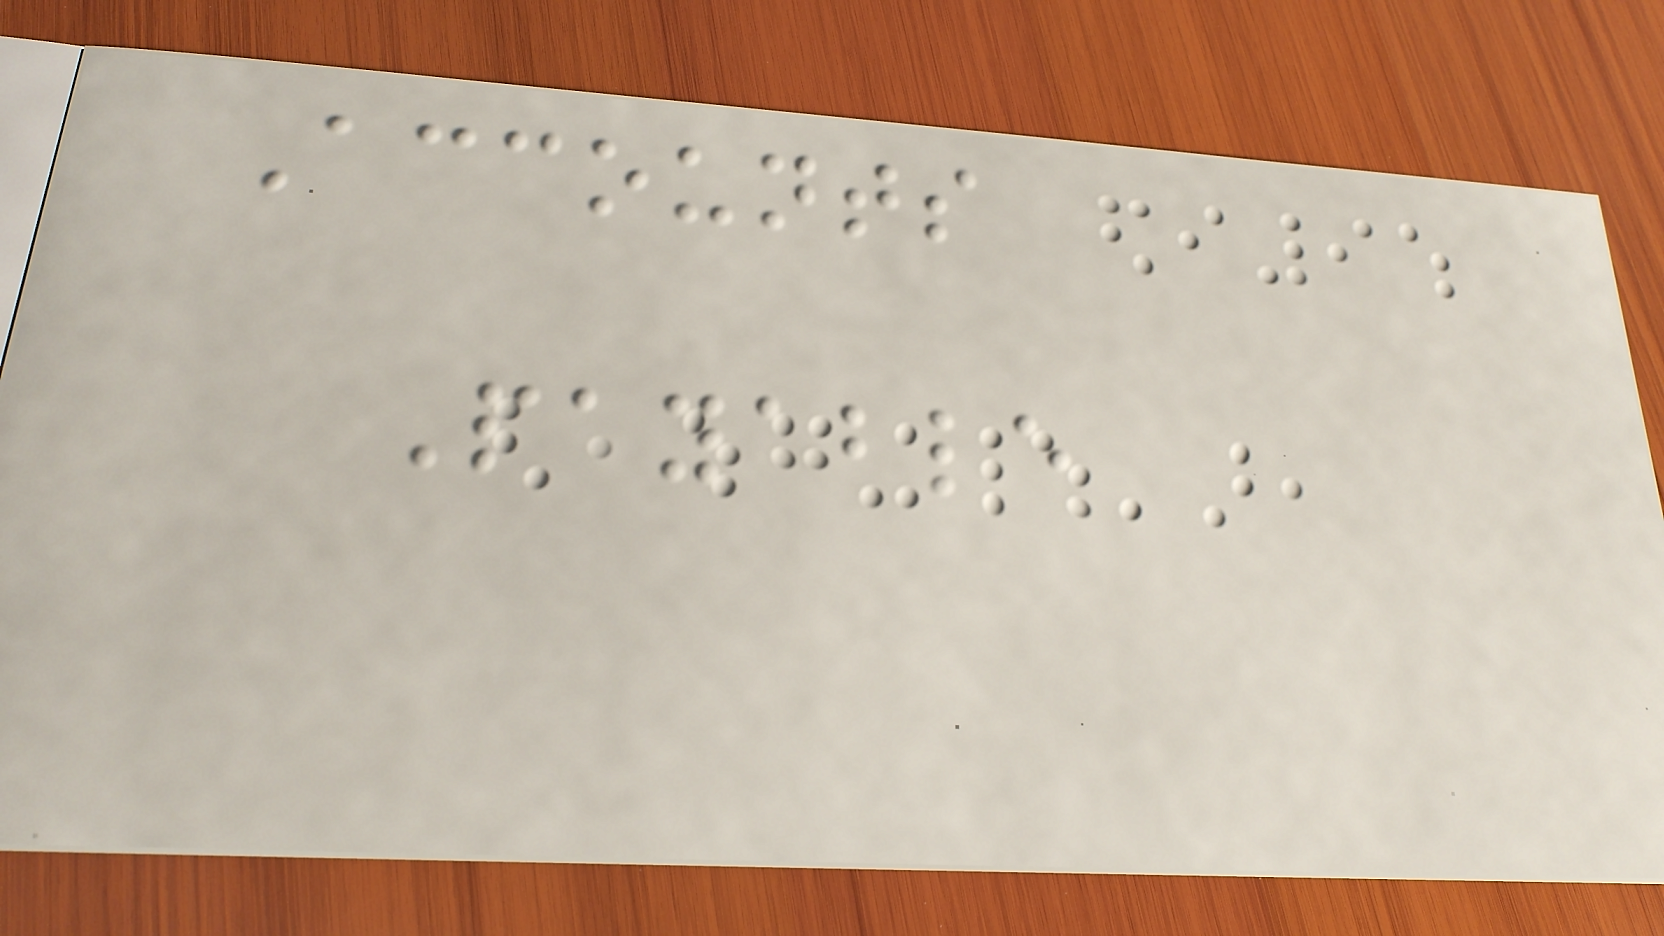Accounts
Payable
